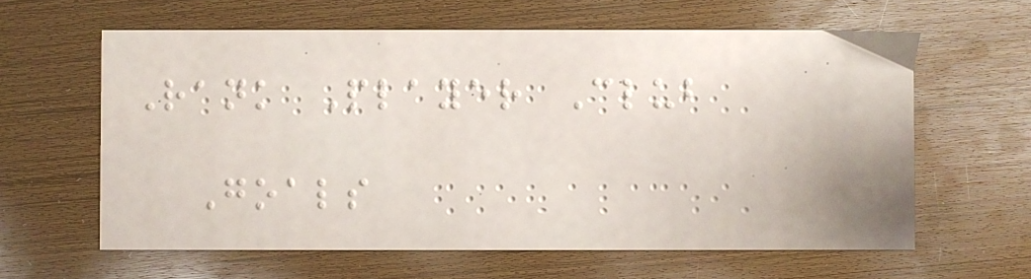Rank Player Club
Goals
